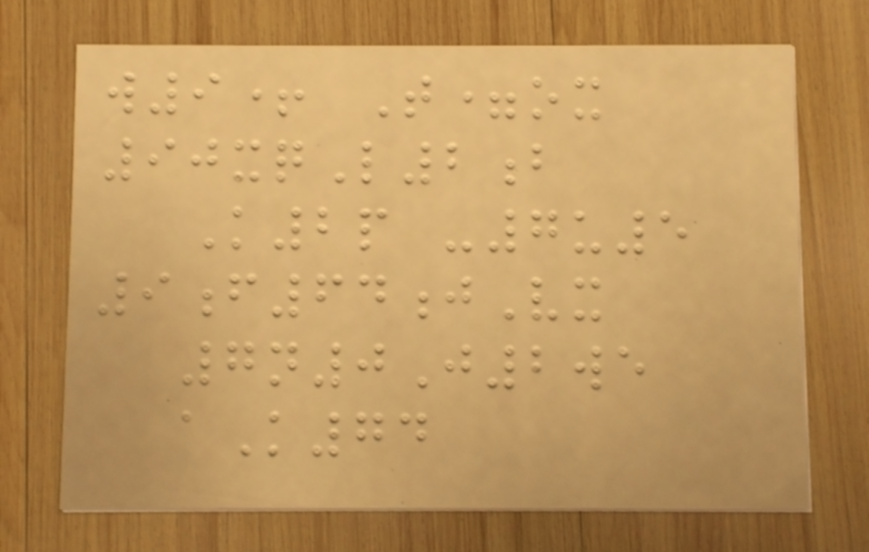w9+ T=ox
90xqL2b
K2p -7u5
9f64jVx
7n0J2we
aK74
